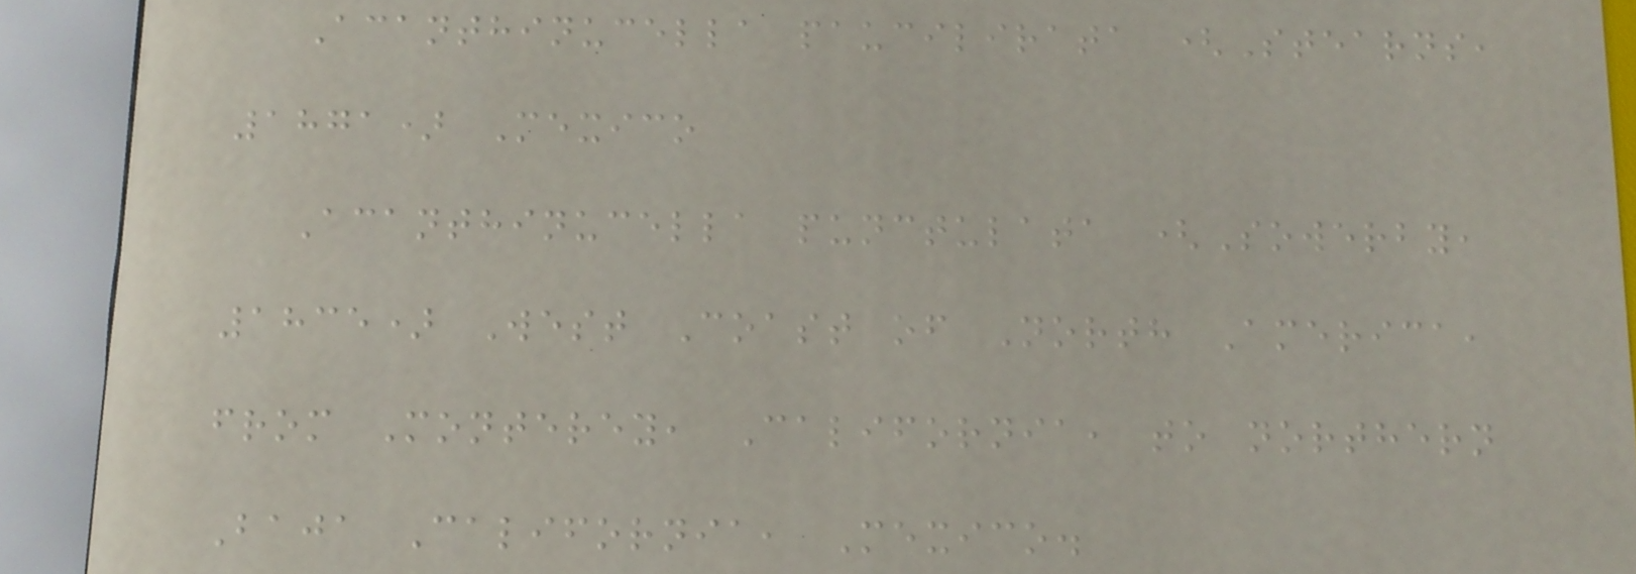Acanthinucella paucilirata (Stearns,
1871) Mexico
Acanthinucella punctulata (Sowerby,
1835) West Coast of North America,
from Monterey, California, to northern
Baja California, Mexico.
